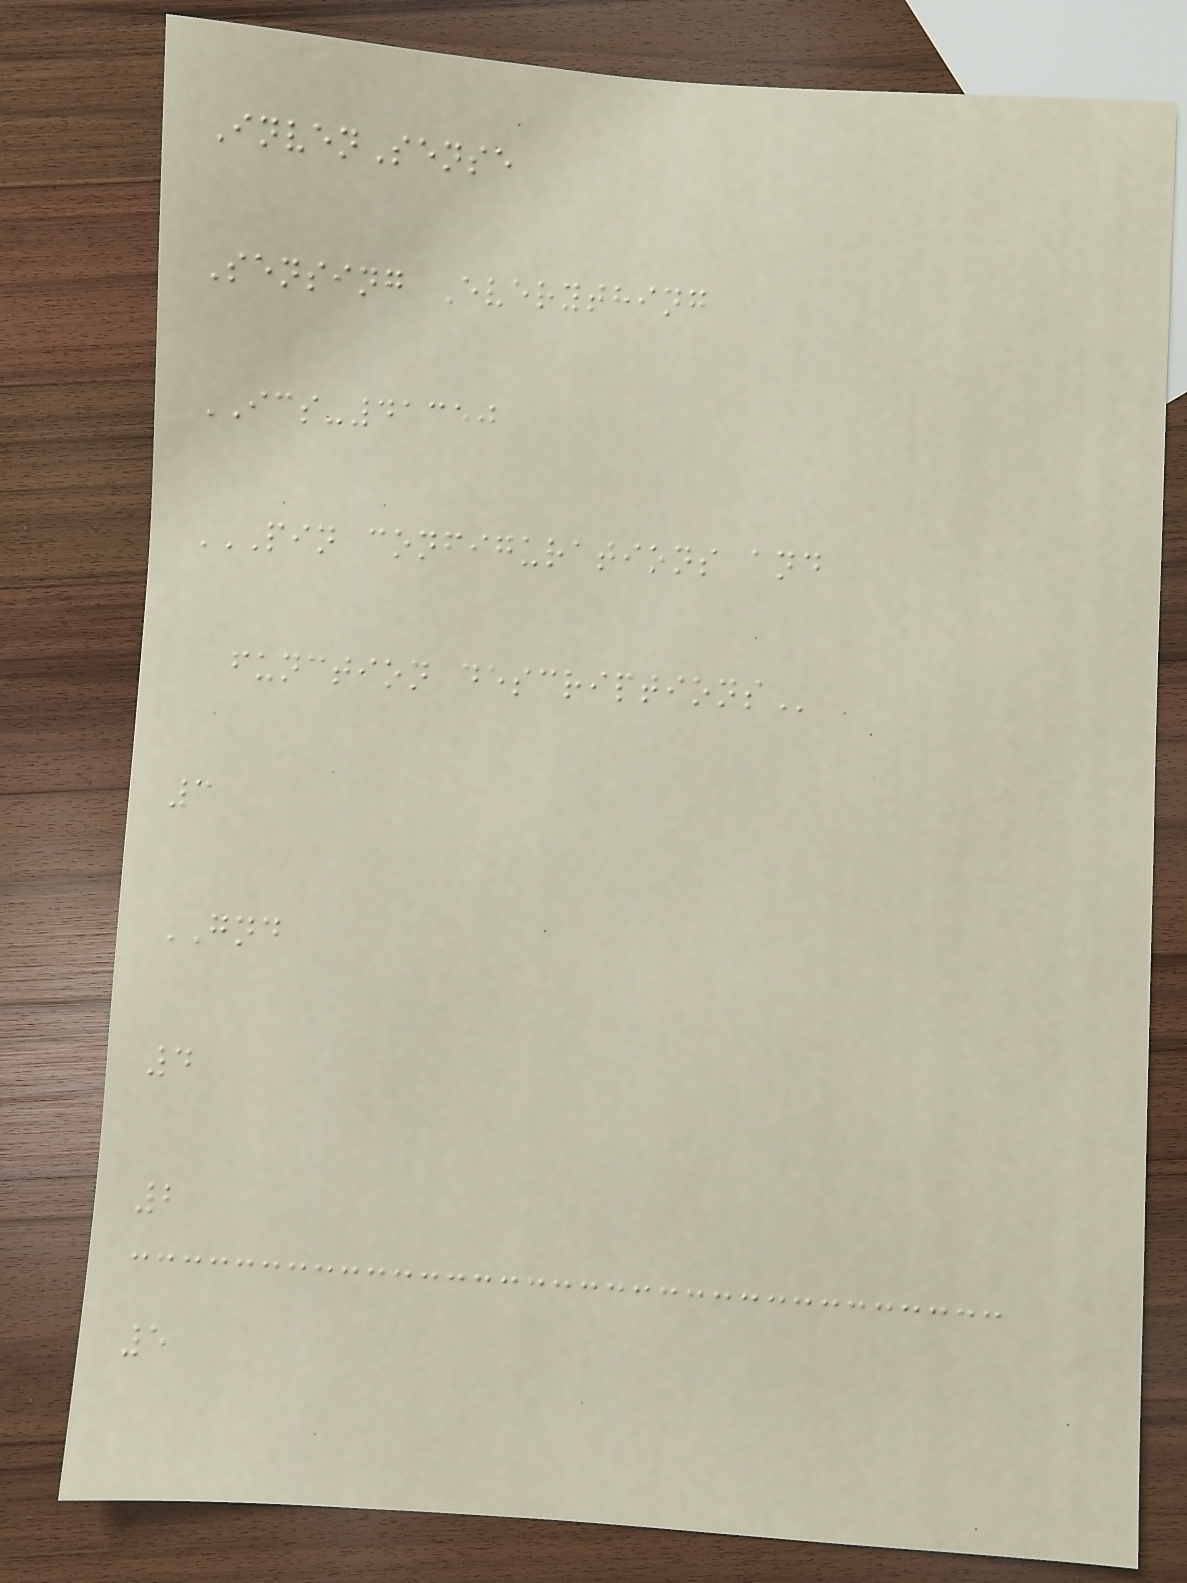InvenSense
Sensing Everything
ICS-41350
PIN CONFIGURATIONS AND
FUNCTION DESCRIPTIONS
3
GND
4
2
5
